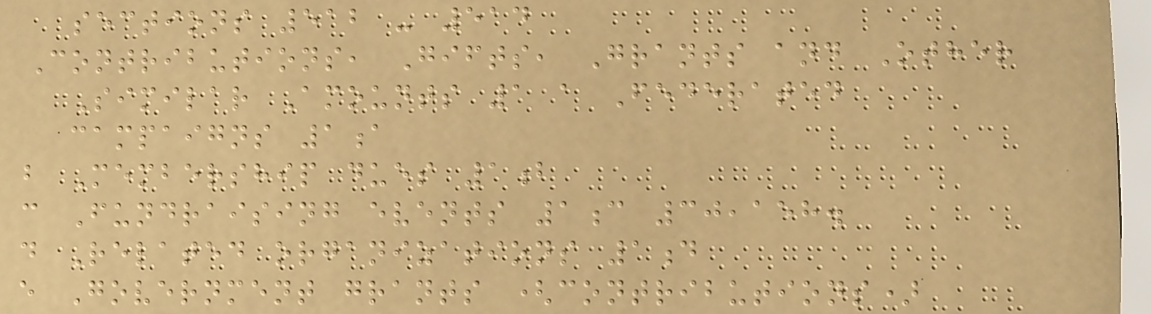sections 512 - 514
Contributions, Gifts, Grants and Other
Similar Amounts 1 a Federated
campaigns 1a
b Membership dues 1b
c Fundraising events 1c 30,158.
d Related organizations 1d
e Government grants (contributions)
